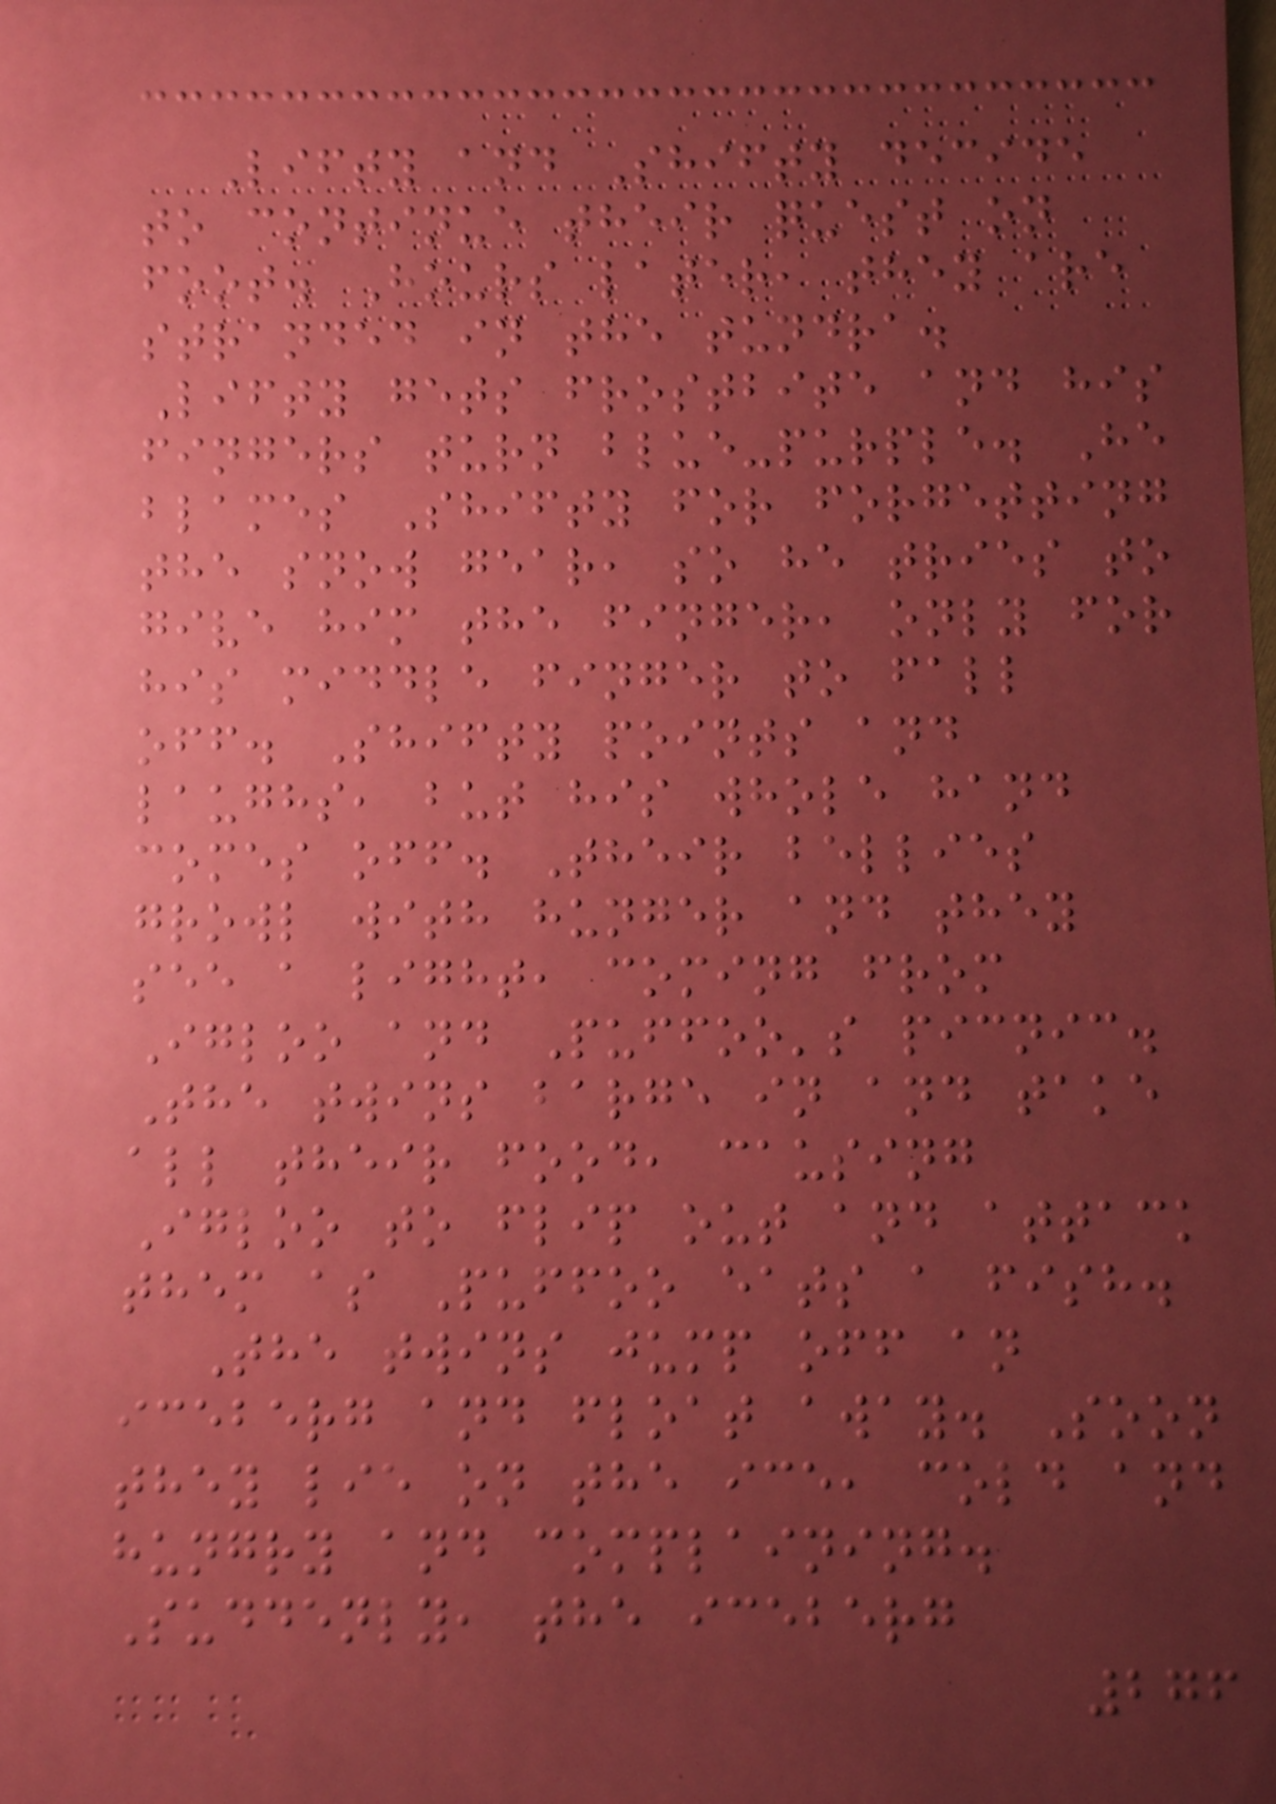Lifty and Shifty decide
to continue their quest on
foot. Hours later, they are
stranded in the tundra.
Lifty gets frostbite and his
fingers turn blue-purple. He
blames Shifty for forgetting
the snow gear, so he tries to
give him the finger, only for
his middle finger to fall
off. Shifty points and
laughs, but his whole hand
comes off. Their bellies
growl with hunger and they
see a light, coming from
Igloo and Puffoo's picnic.
The twins barge in and take
all their food, causing
Igloo to flip out and attack
them as Puffoo eats a fish.
The twins jump off an
iceberg and float away. Soon
they lie on the ice, cold and
hungry and complaining.
Suddenly, the iceberg
276
